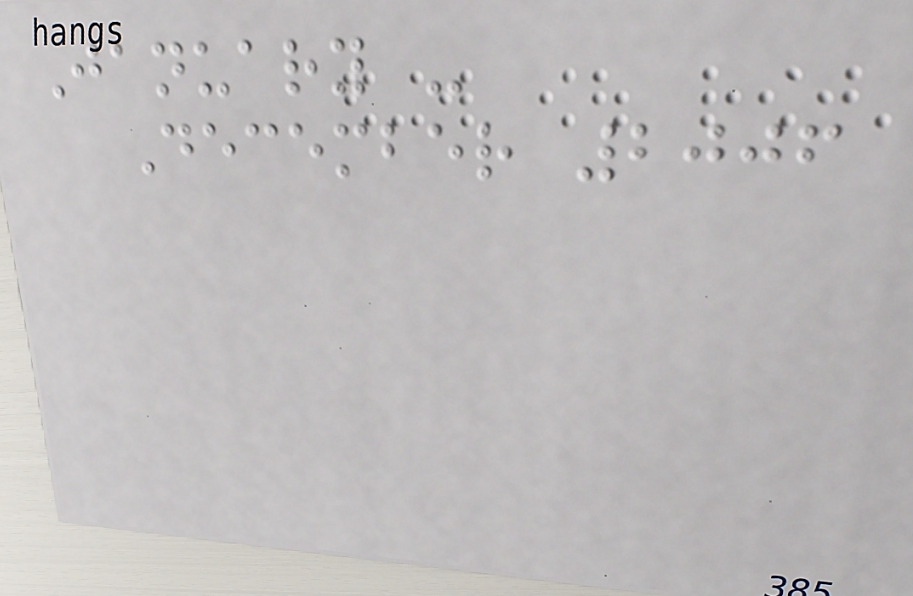January -
December 2006
